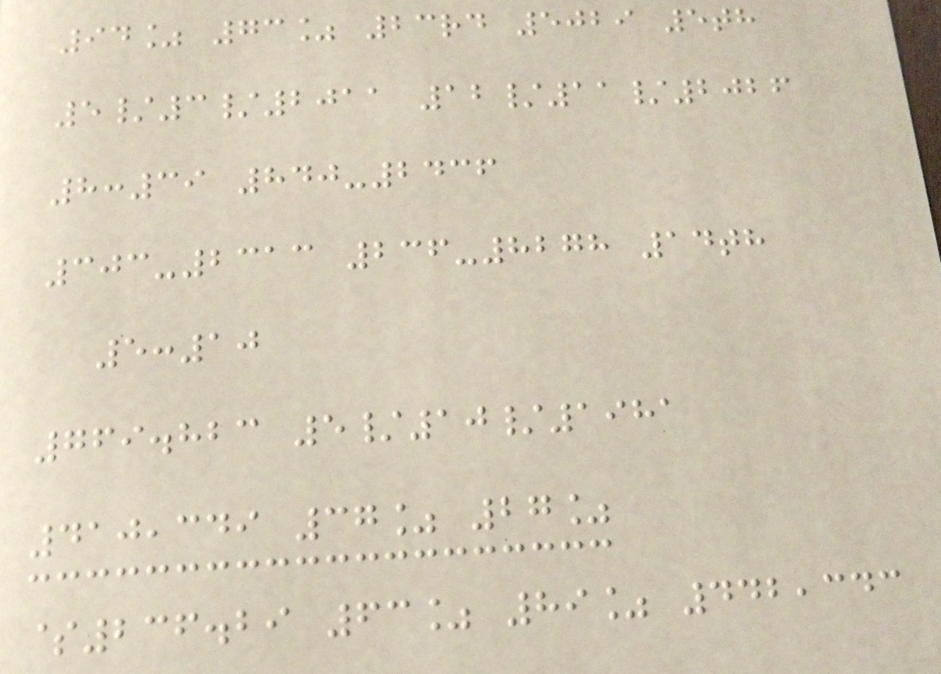94% 73% 23rd 5029 5th
5/3/2011 12/11/2026
8:39 840-2436
303-2313 236-8278 14th
5:10
769.823 5/10/1981
410,349 37% 27%
$236.29 63% 89% 442,343
